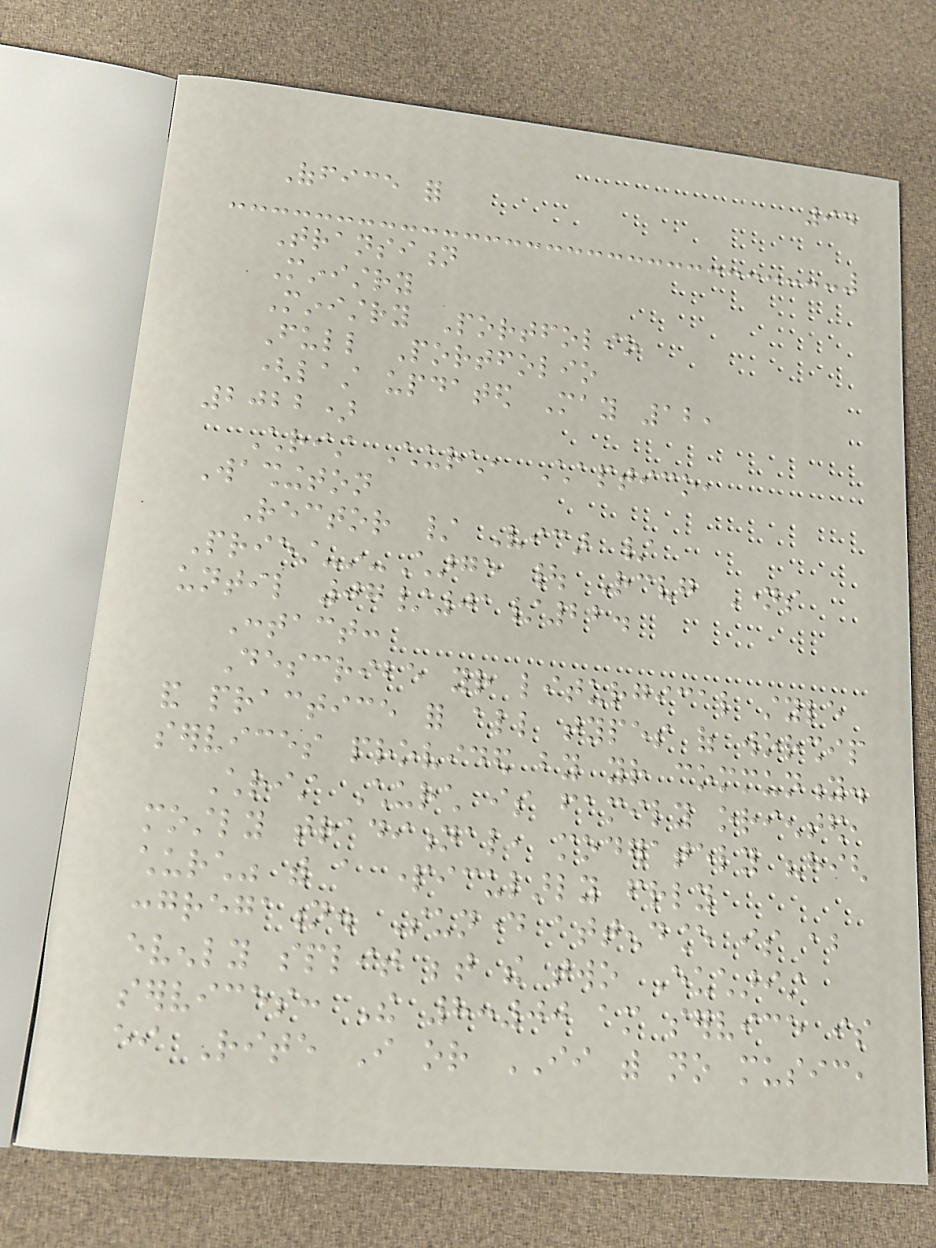94
Office for
Transition
Ministry
Ministry Portfolio
Full Portfolio
(last updated May 12,
2022)
Christ Church, Chaptico,
Washington
Rector / Vicar /
Priest-in-Charge | Receiving Names
until 07/01/22.
Contact:
Describe your liturgical style
and practice for all types of worship
services provided by your community.
Christ Church is family oriented,
mostly traditional, moderately "high
church" with a particularly friendly
congregation. Sunday attendance is about
evenly split between the two Eucharist
services: The 8:00 am service is
either Rite I or II with no music,
